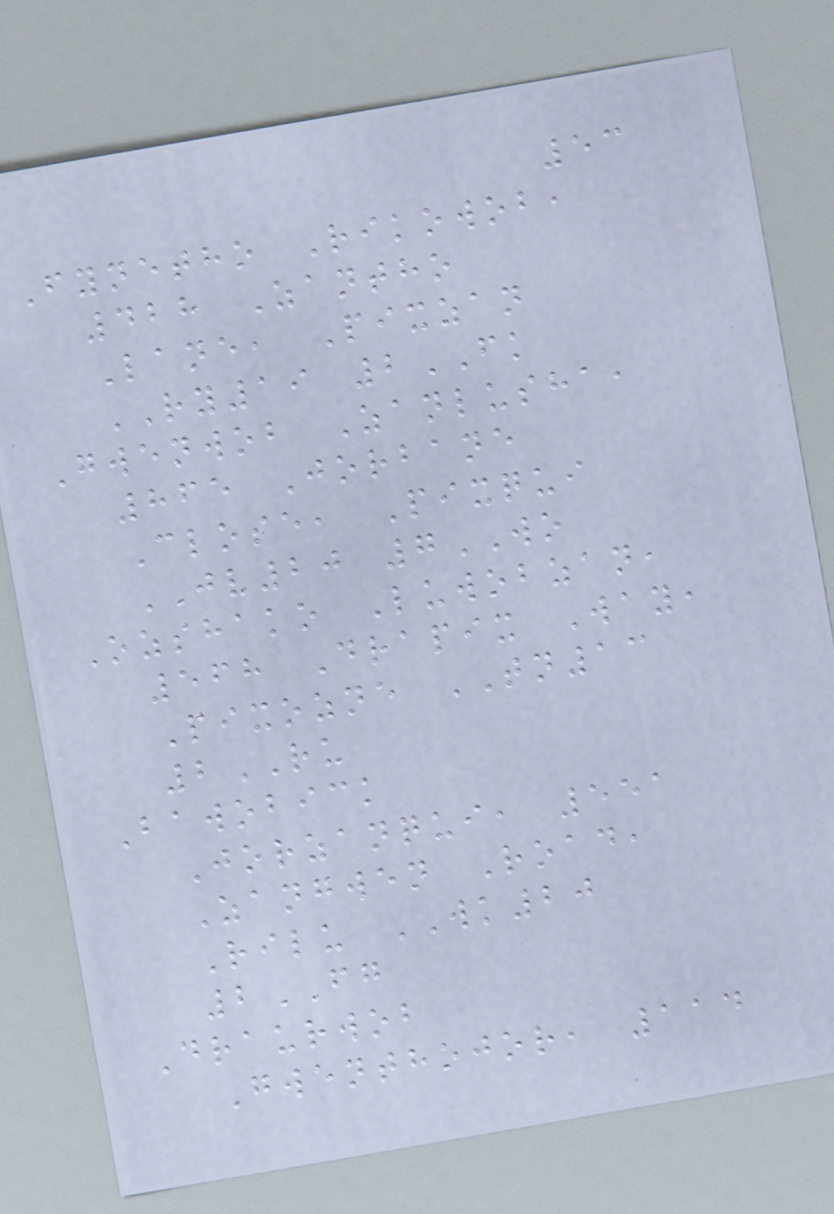53
Fynetho Rikowob,
428 Zantho
Lane, Pixzan
RY19 2FK
Gwenwob Zanlusha,
865 Jorbane
Close, Pixqui
JV20 7WO
Ozshako Luwobzan,
568 Drapix Way,
Pixozne TN13
2RU
Bawobick
Jorzanqui, 551
Zangwen Road,
Rilu WK20
2FG
Draurwob
Gwenthojor, 114
